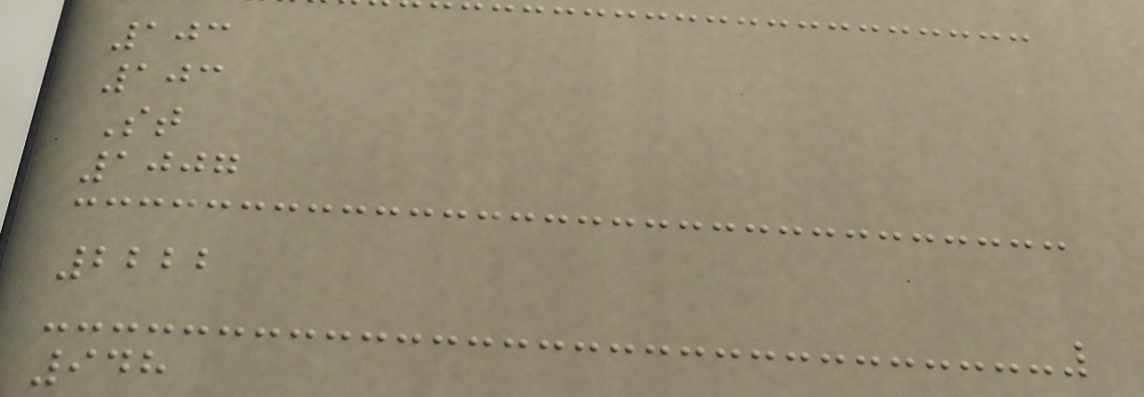103
103
St
1007
2222
948
